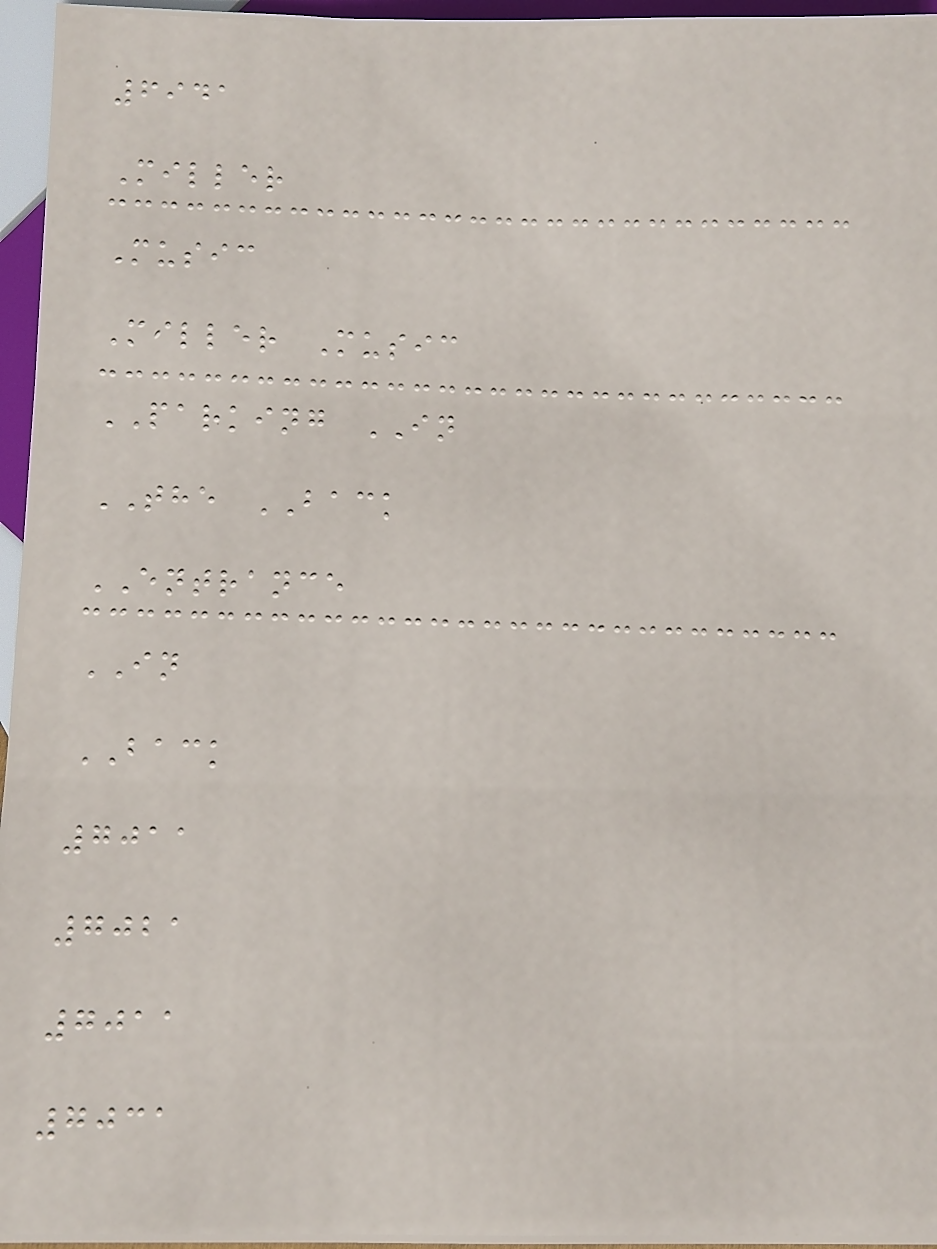6941
Miller
Music
Miller Music
PARKING IN
THE BACK
ENTRANCE
IN
BACK
7011
7021
7011
7031
